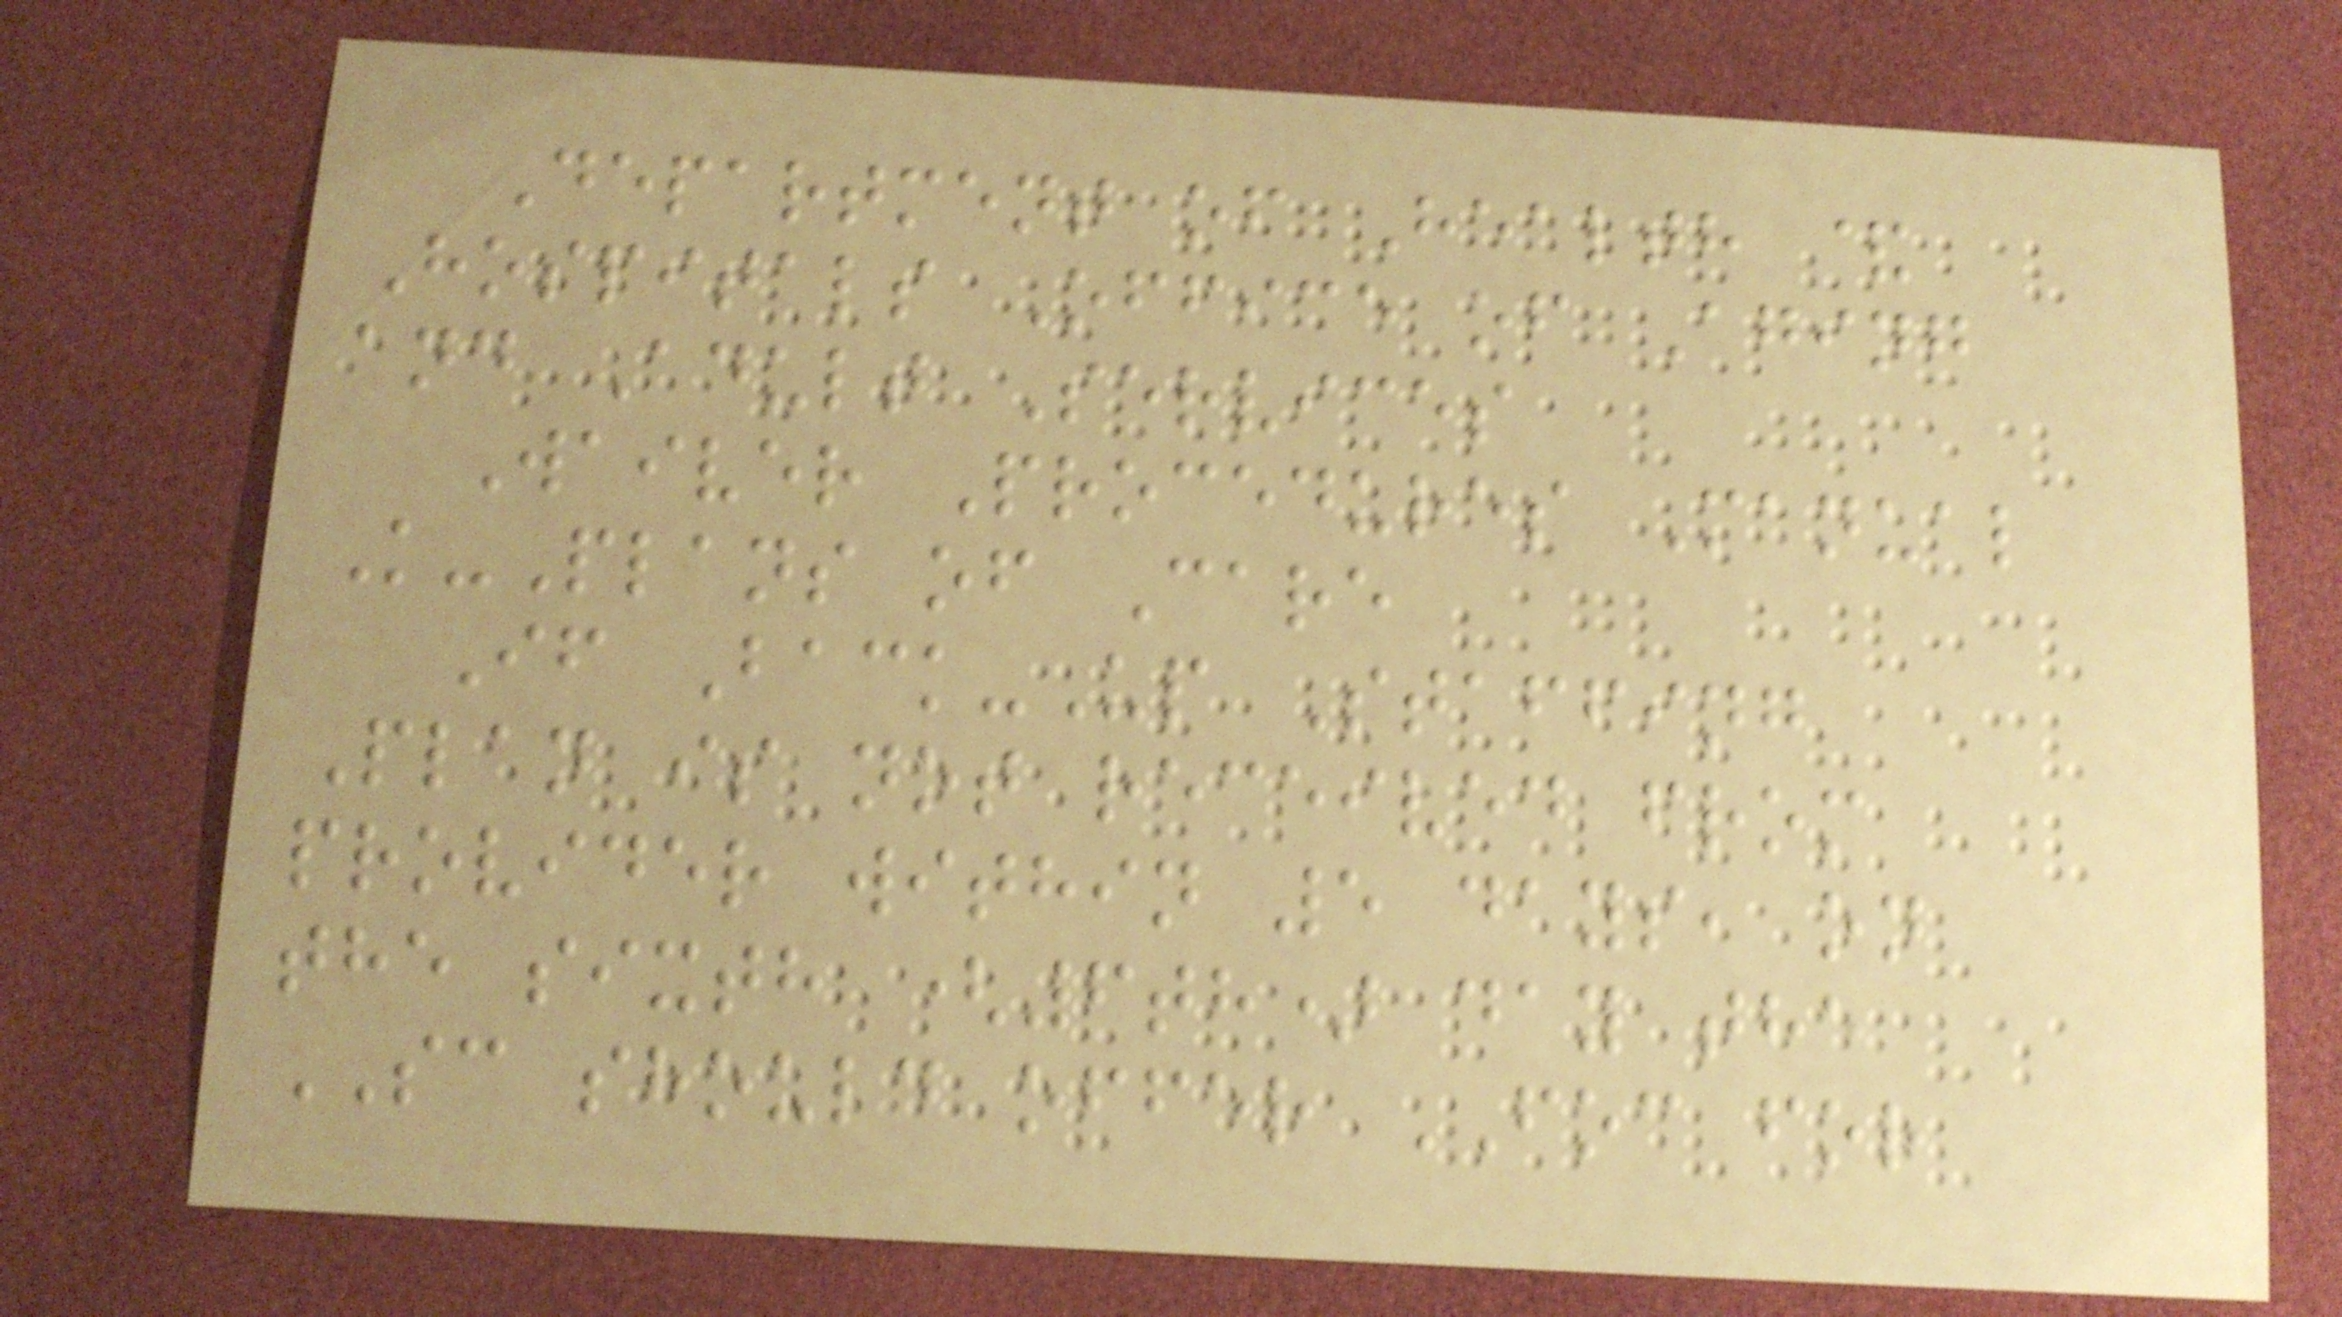Department of Health &
Hospitals Office of Aging
and Adult Services
Waiver Procedures Manual
K-Plans of Care
If Back-Up Staffing
Plan is not received from
provider within 5 days, on
the sixth (6th) day the
SC should offer FOC for
